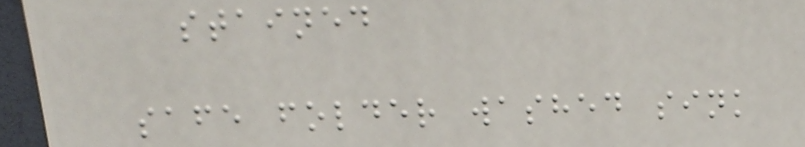stained
safe folder washed sink
